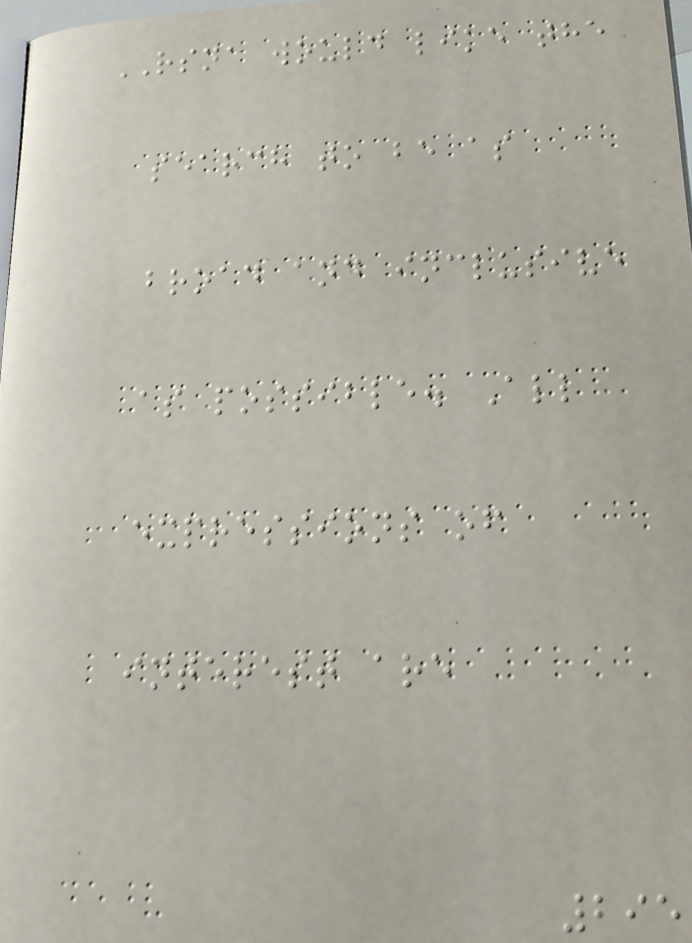RSNA would like the
search to be as
broad and inclusive
as possible. All
expressions of
interest are
295
